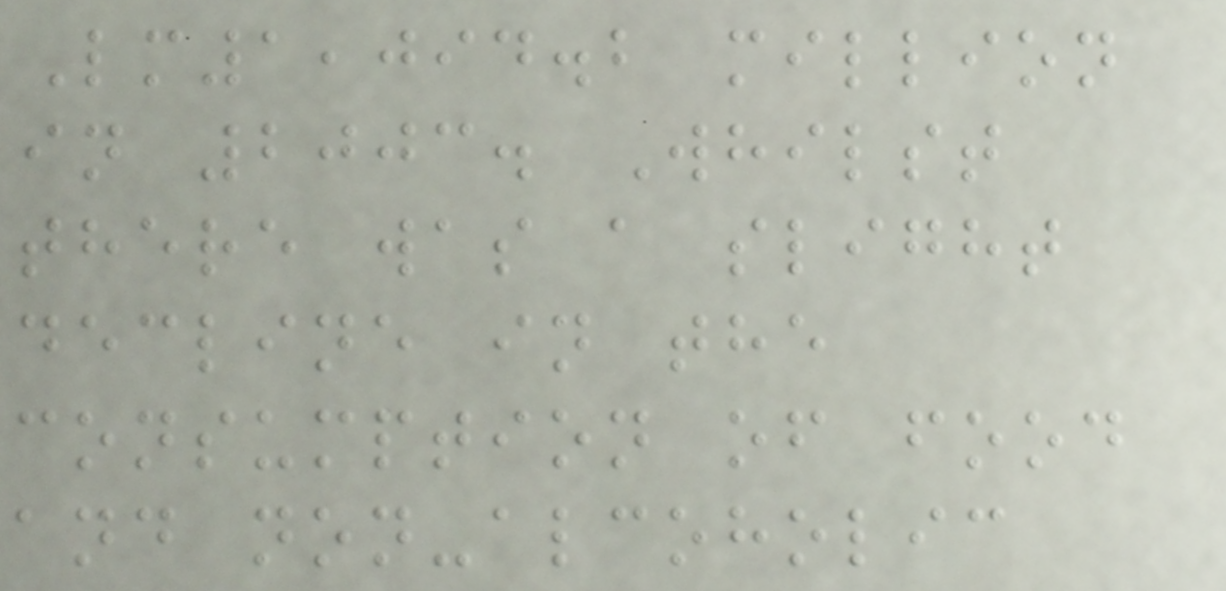Lm1,094.2 million
in 2003. Whilst
there was a slight
decline in the
consumption of food
and non-alcoholic
